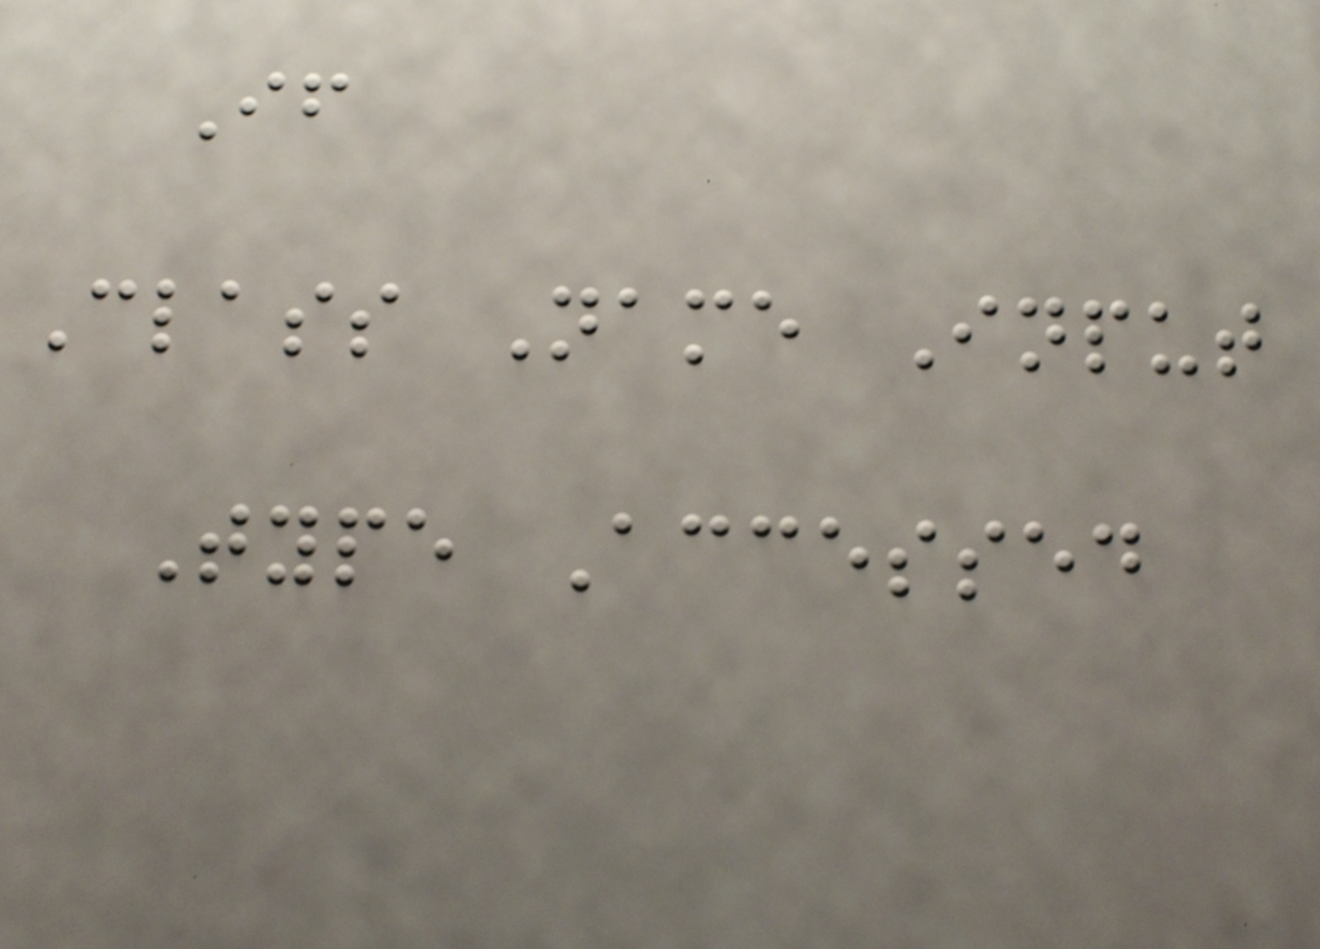If
Class Name Input
Type Accessed
